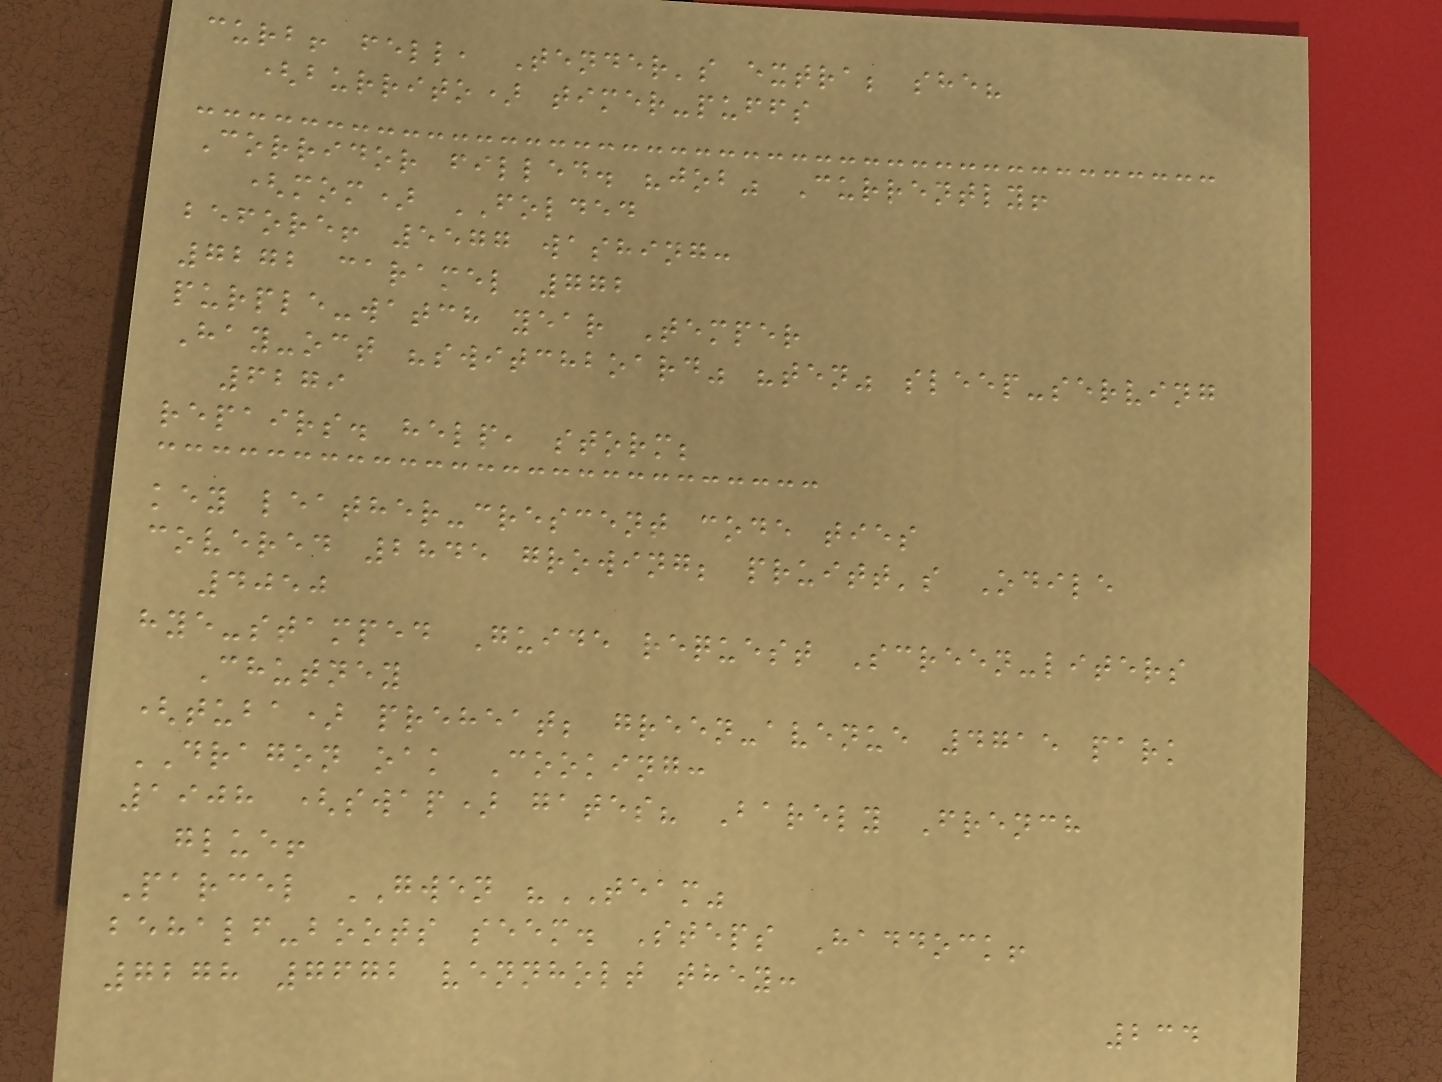curb! fell, Tender's extra; she?
(burrito) timer-puffs
Corridor filled. "job" Currently!
(mom) FOLDED
before! 5577 washing:
7272 caramel 772
purple-watch year Temper
Hay-oct "switchboard" "ten" sleep-serving
6279
repairs. help, storm;
key leather-crescent code ties
covered 2845 growing; pruitt's Odile
4050
hye-stamped Guide request Screen-liters
Chutney
(tuba) preheat; green-avenue 4715 park
DRAGON oak Cooking:
1908 (swap) gates? Barely French
glue!
Parcel GWEN "TEAM"
behalf-boots seem. Steps Haddock!
7278 7672 vennholt they:
234
